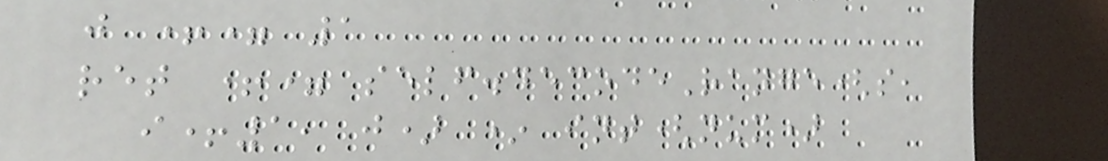j += 1
ret += self.decodeRange(s,
i+1, j) * int(num)
